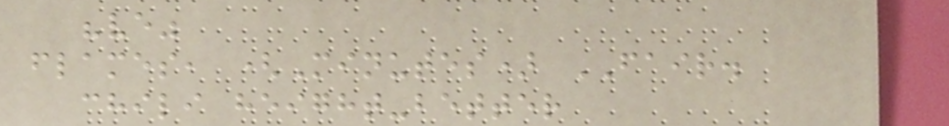"ve"
flames, (Minutes) FAIR.
chili height-better
